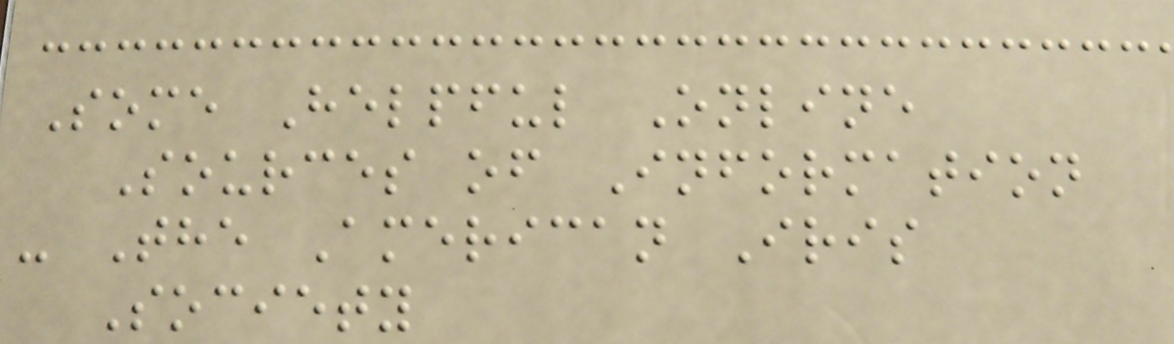Some Helpful Online
Sources of Information
- The American Iris
Society
